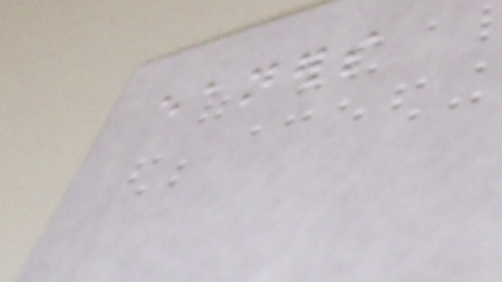eaners
